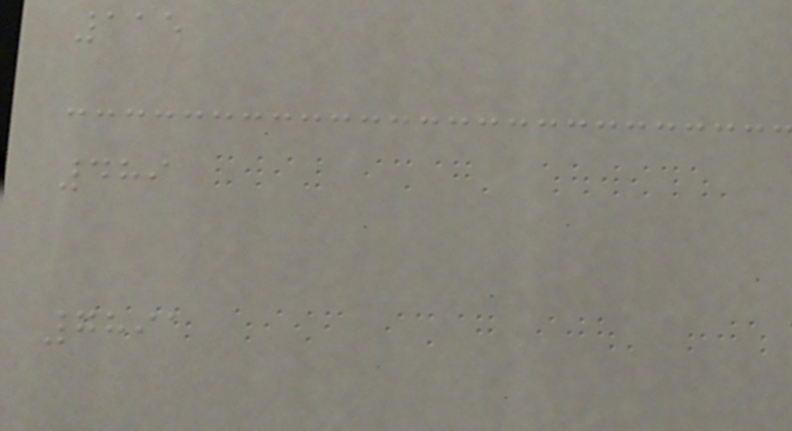115
489
7891
